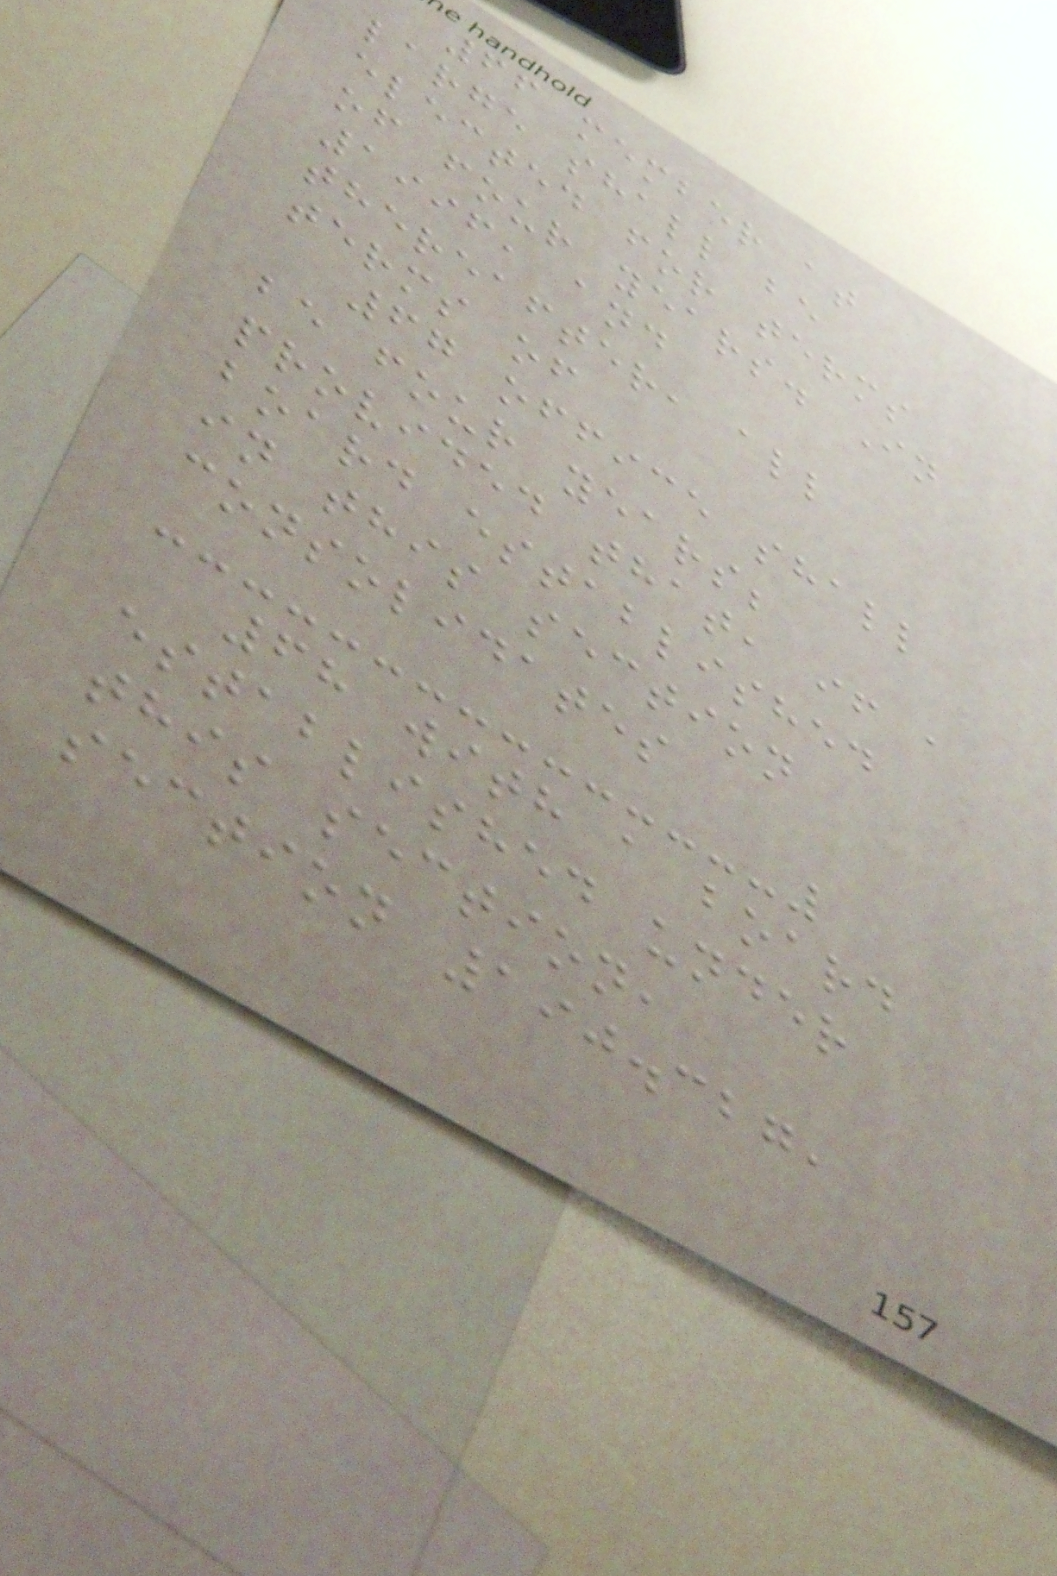66 member at
large shall be
elected for terms
of four years. In
1996, and
thereafter, all
terms of
67 office shall
be four years;
provided that, if a
board established
in this section
consolidates
68 with a board
established under
this section,
section 190.327,
